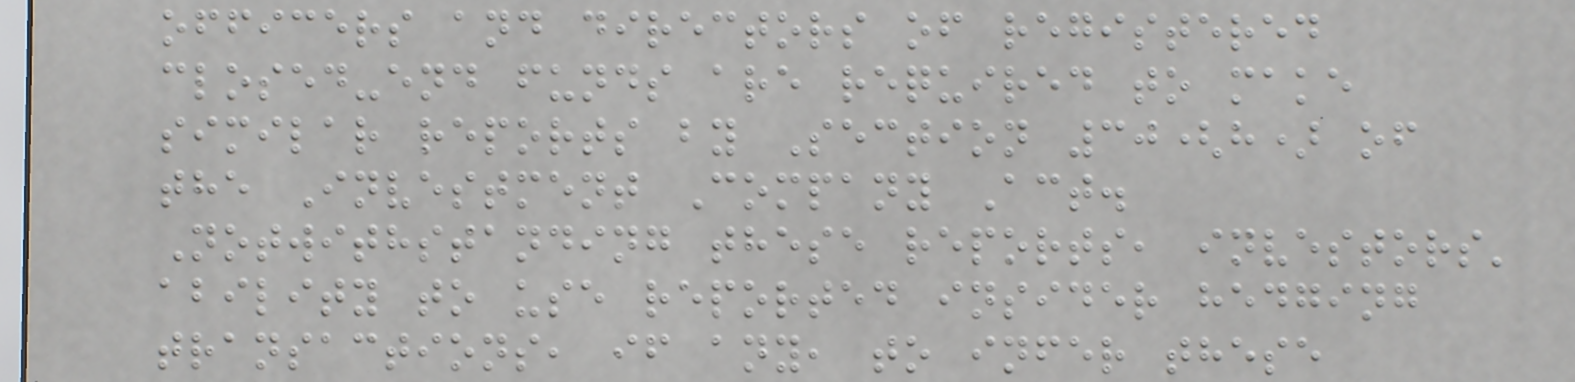officers and directors of registered
closed-end funds are required to make
similar reports by Section 30(h) of
the Investment Company Act.
Notwithstanding these reports, investors'
ability to use reported insider hedging
transactions, if any, to infer these
